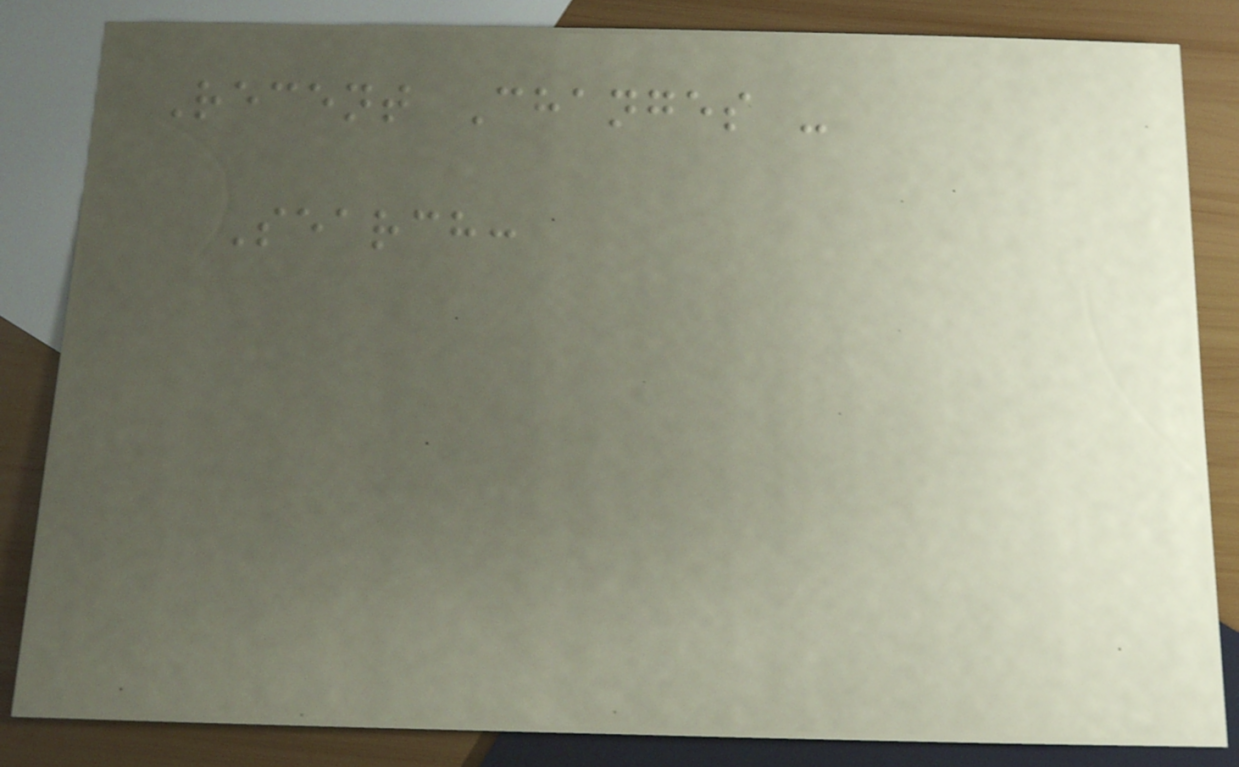Recent Changes -
Search:
